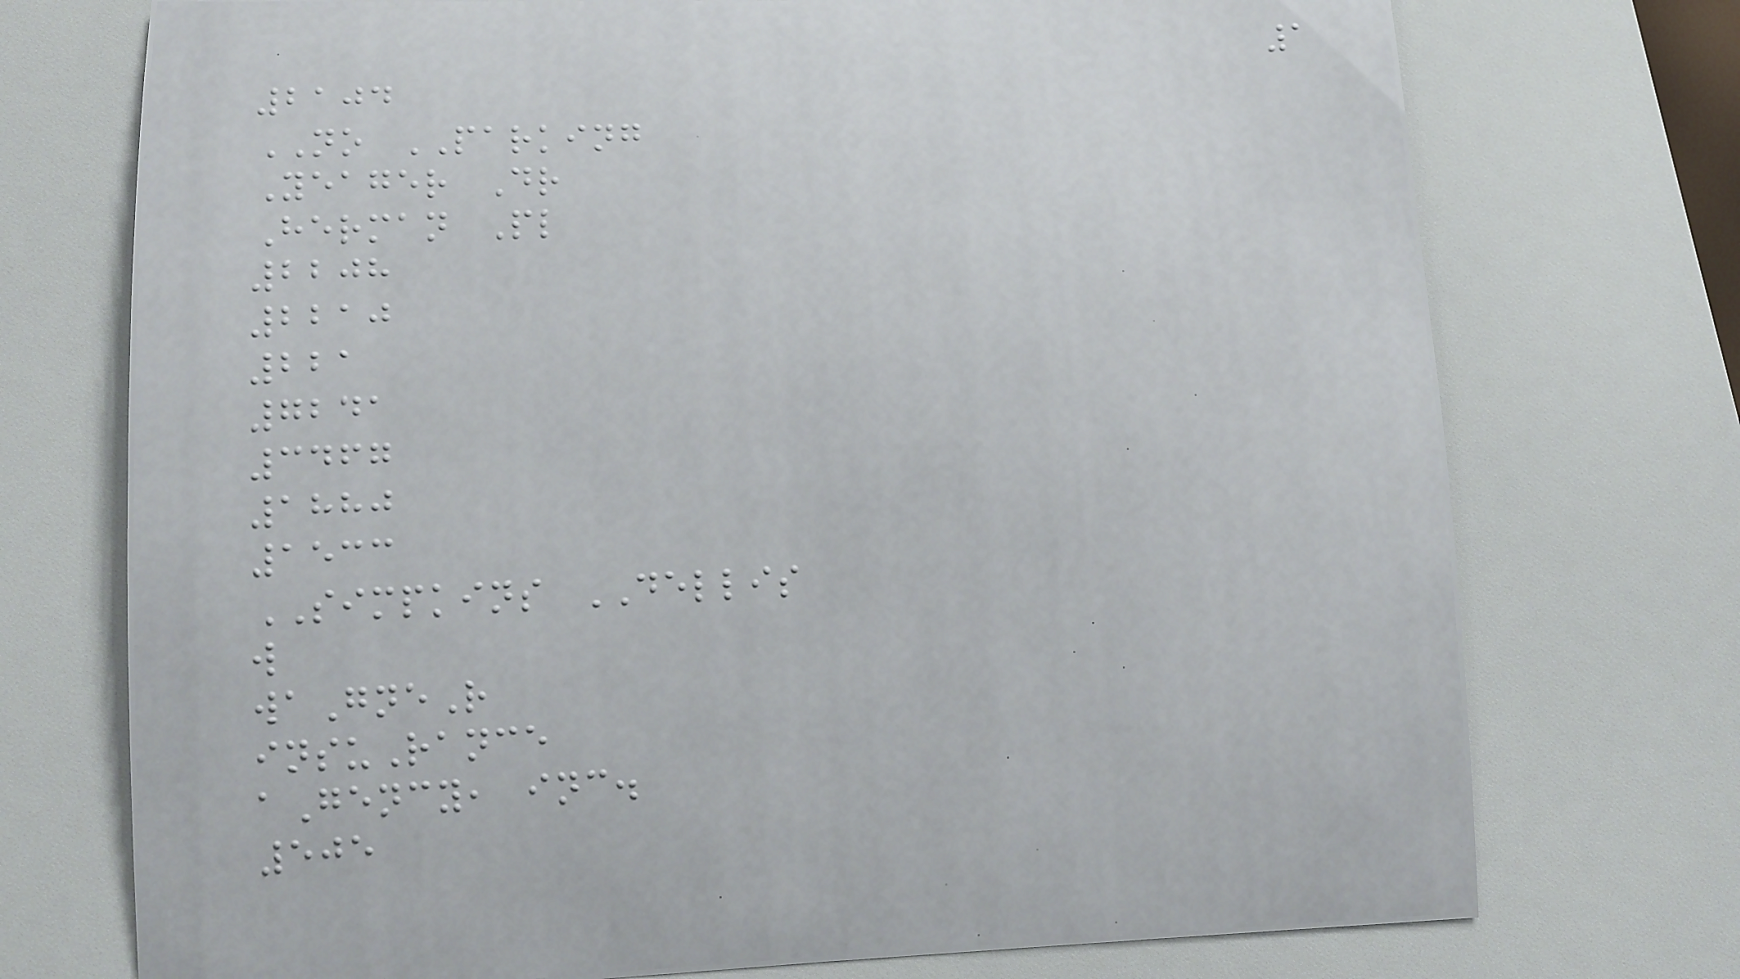1
2104
NO PARKING
Yeager Dr
Herman Pl
2208
2210
221
7241
3467
1880
1533
SIMPKINS DELLIS
w
waGneR
insuRance
aGency, inc.
505
